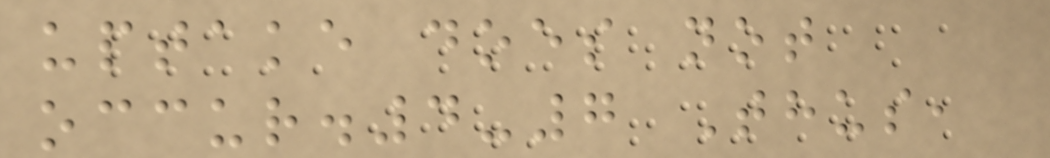uptake does not
occur.4-7 Thus,
